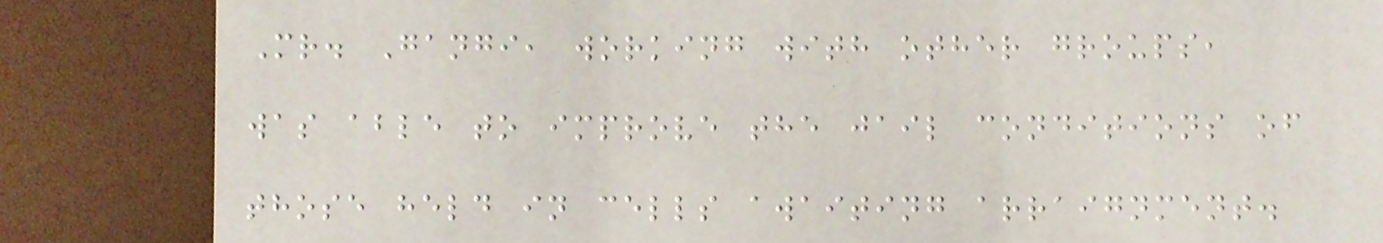Mr. Gangi, working with other groups,
was able to improve the jail conditions of
those held in cells awaiting arraignment.
